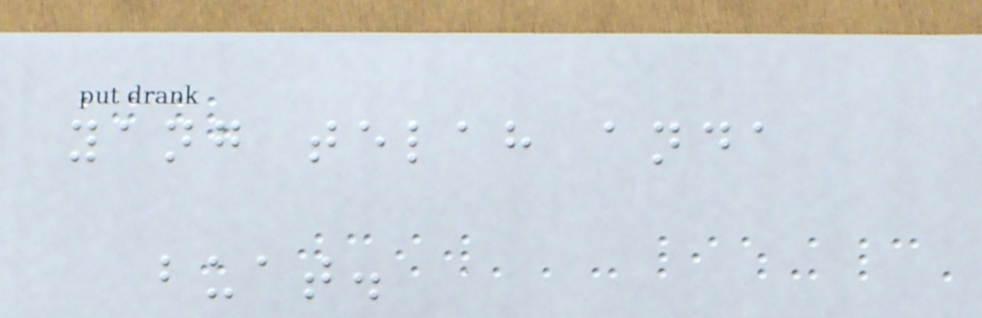yang telah anda
buat.
